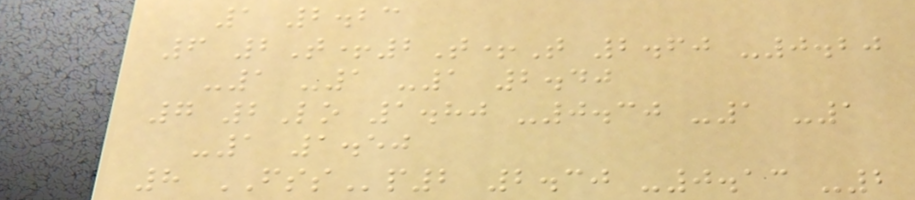1 2.23
6 2T+2T+T 2.60 -0.20
-1 -1 -1 2.40
7 2Lo 1.80 -0.30 -1 -1
-1 1.50
8 FSSp2 2.30 -0.13 -2
